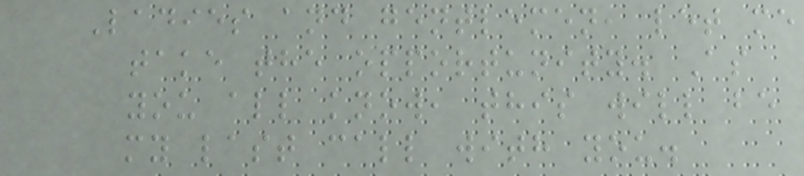Ladies and gentlemen, let me
take the opportunity. As
you all know, this will be
my last call with you.
